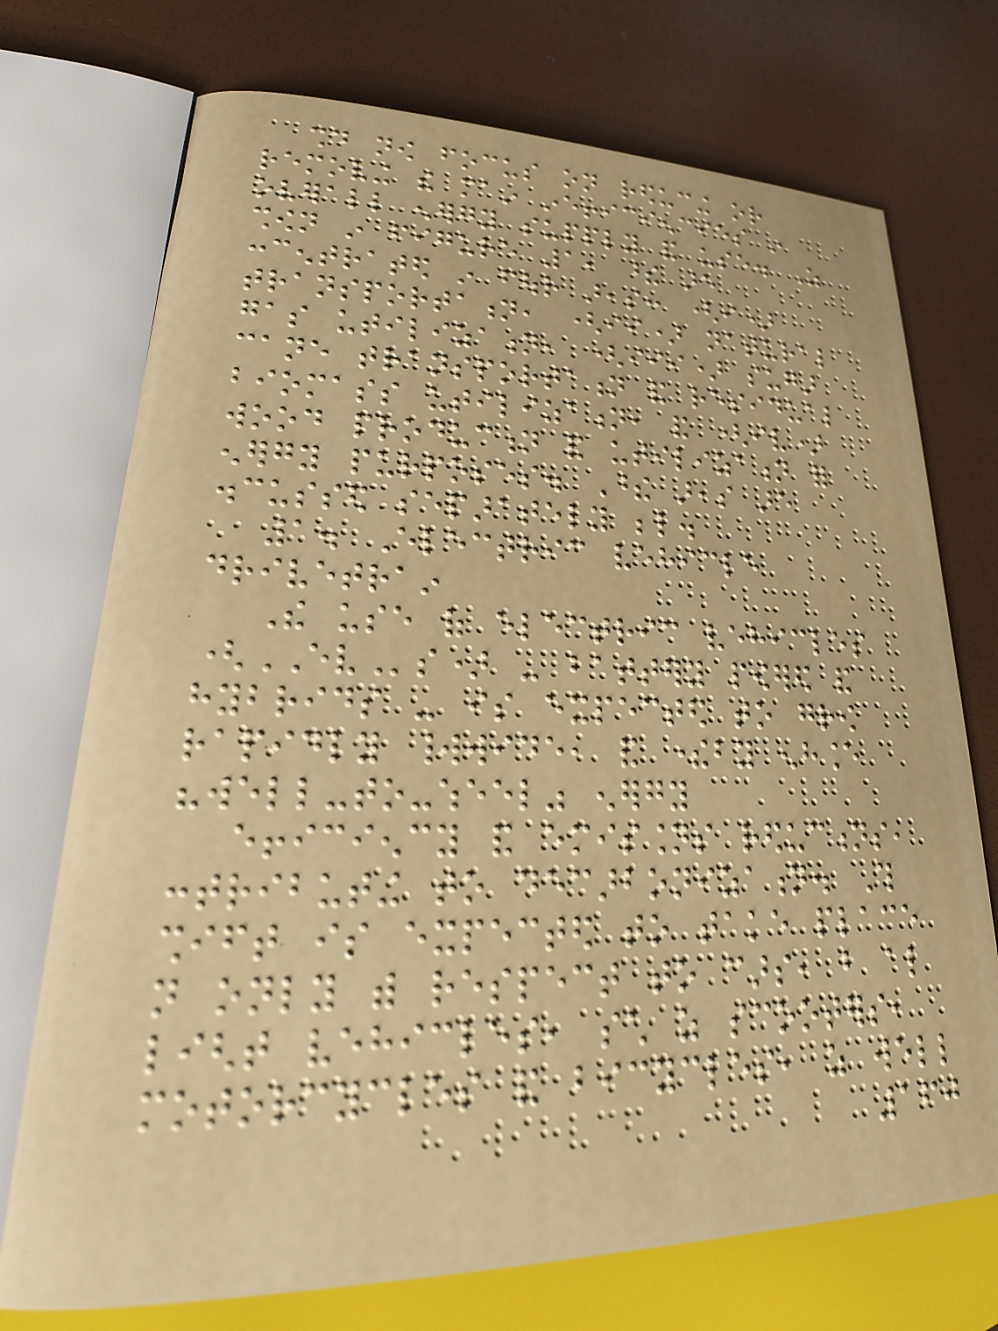should now focus on reducing or
removing the main inefficiencies in
overall energy supply and use. As
shown in figure 1, these are
concentrated in four areas: (i)
transportation, (ii) natural
gas utilization, (iii) sugar
cane transportation and residual
biomass utilization, and (iv)
wood production and utilization for
energy purposes. These areas are
discussed separately below.
1. Electric vehicle
drivetrain
The use of electric vehicles
(EVs) - battery powered and
hybrids - is expected to grow
rapidly worldwide, and thereby enhance
"well-to-wheel" energy
efficiency and emissions reductions,
contributing to decarbonization. This
shift is expected to take place
not only with respect to cars, but also
light vehicles, such as scooters,
motorcycles and bicycles, as well
160
